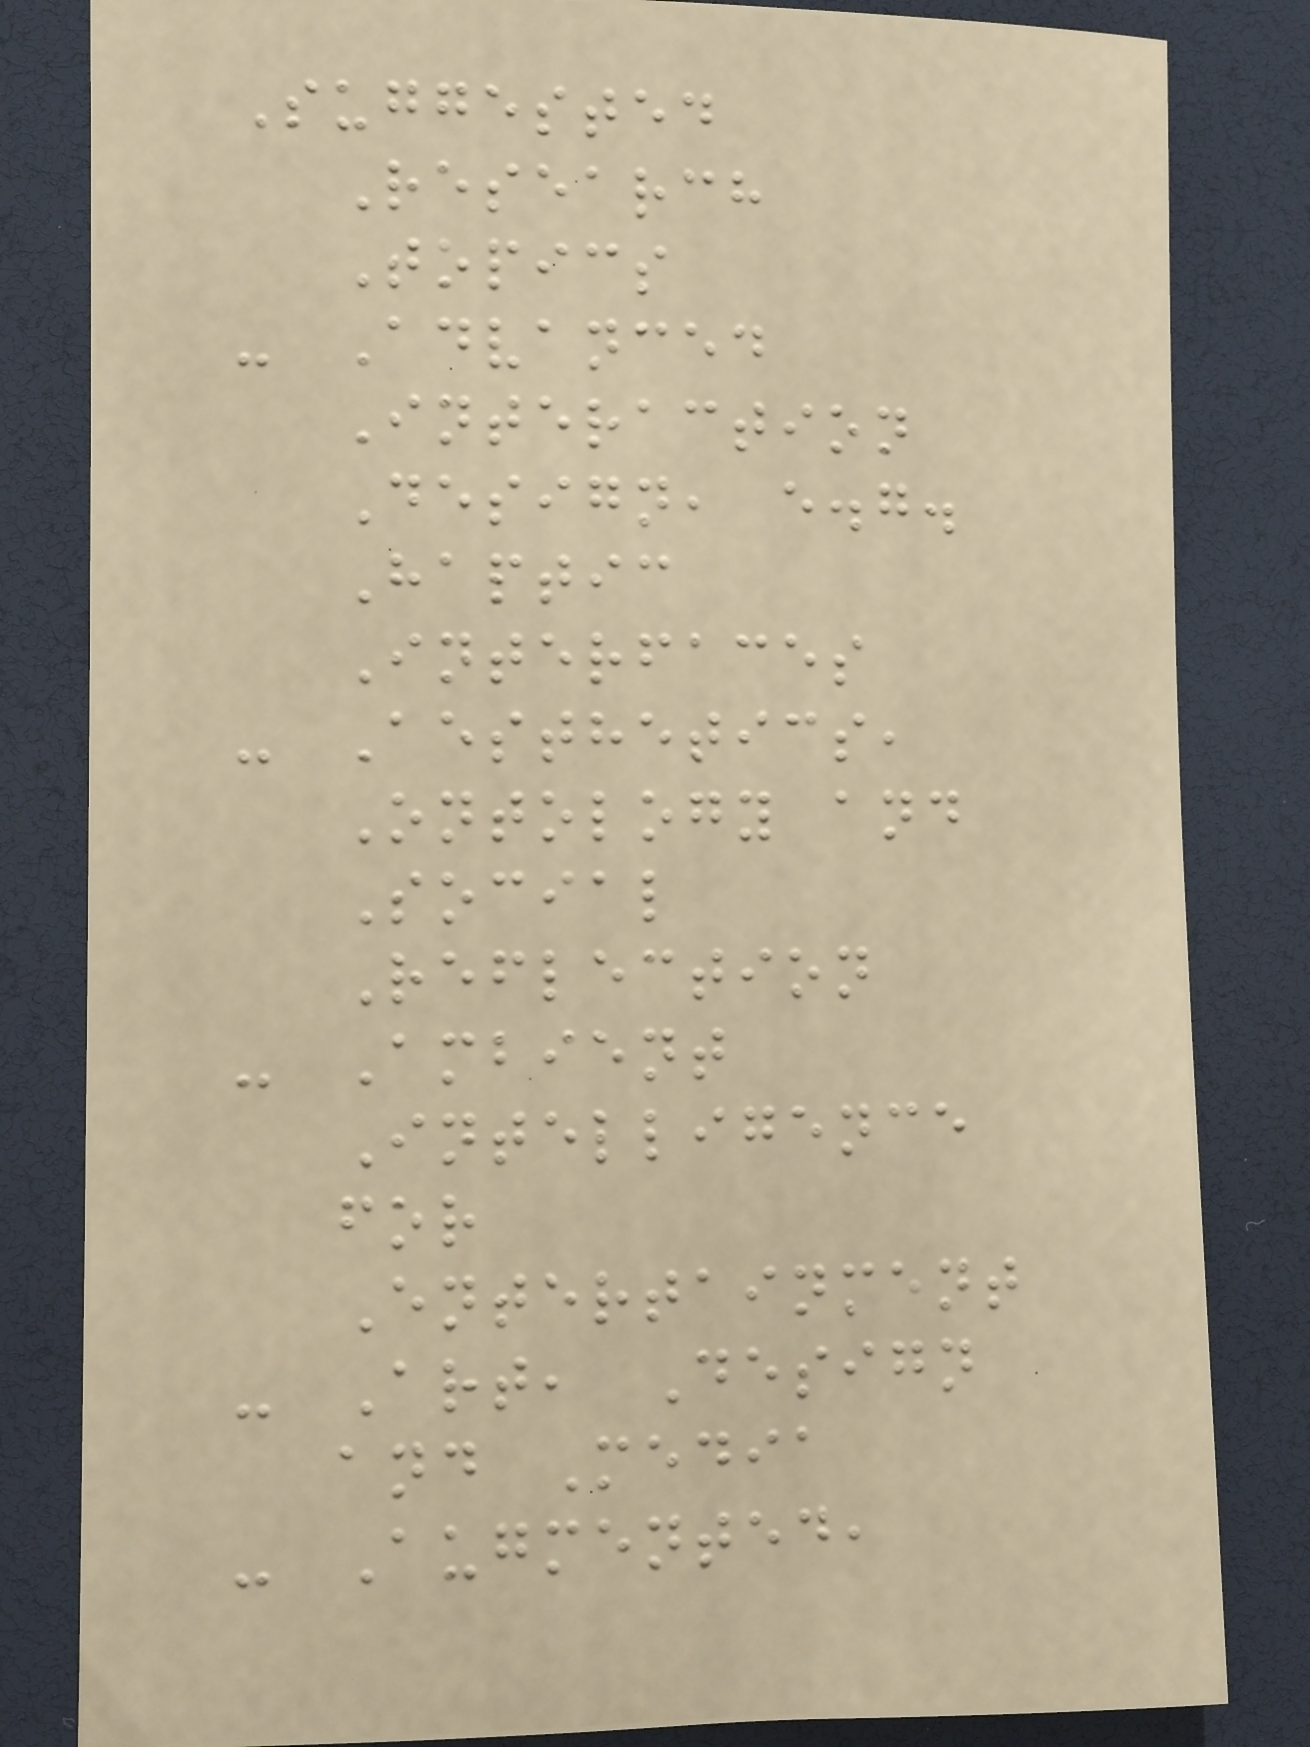Suggested
Research
Topics
- Advanced
Interaction
Design, e.g.
Haptic
Interfaces
- Aesthetics,
Ontology and
Social
Reflection
- Ambient
Intelligence
for
Entertainment
- Art, Design
and Media
- Augmented,
